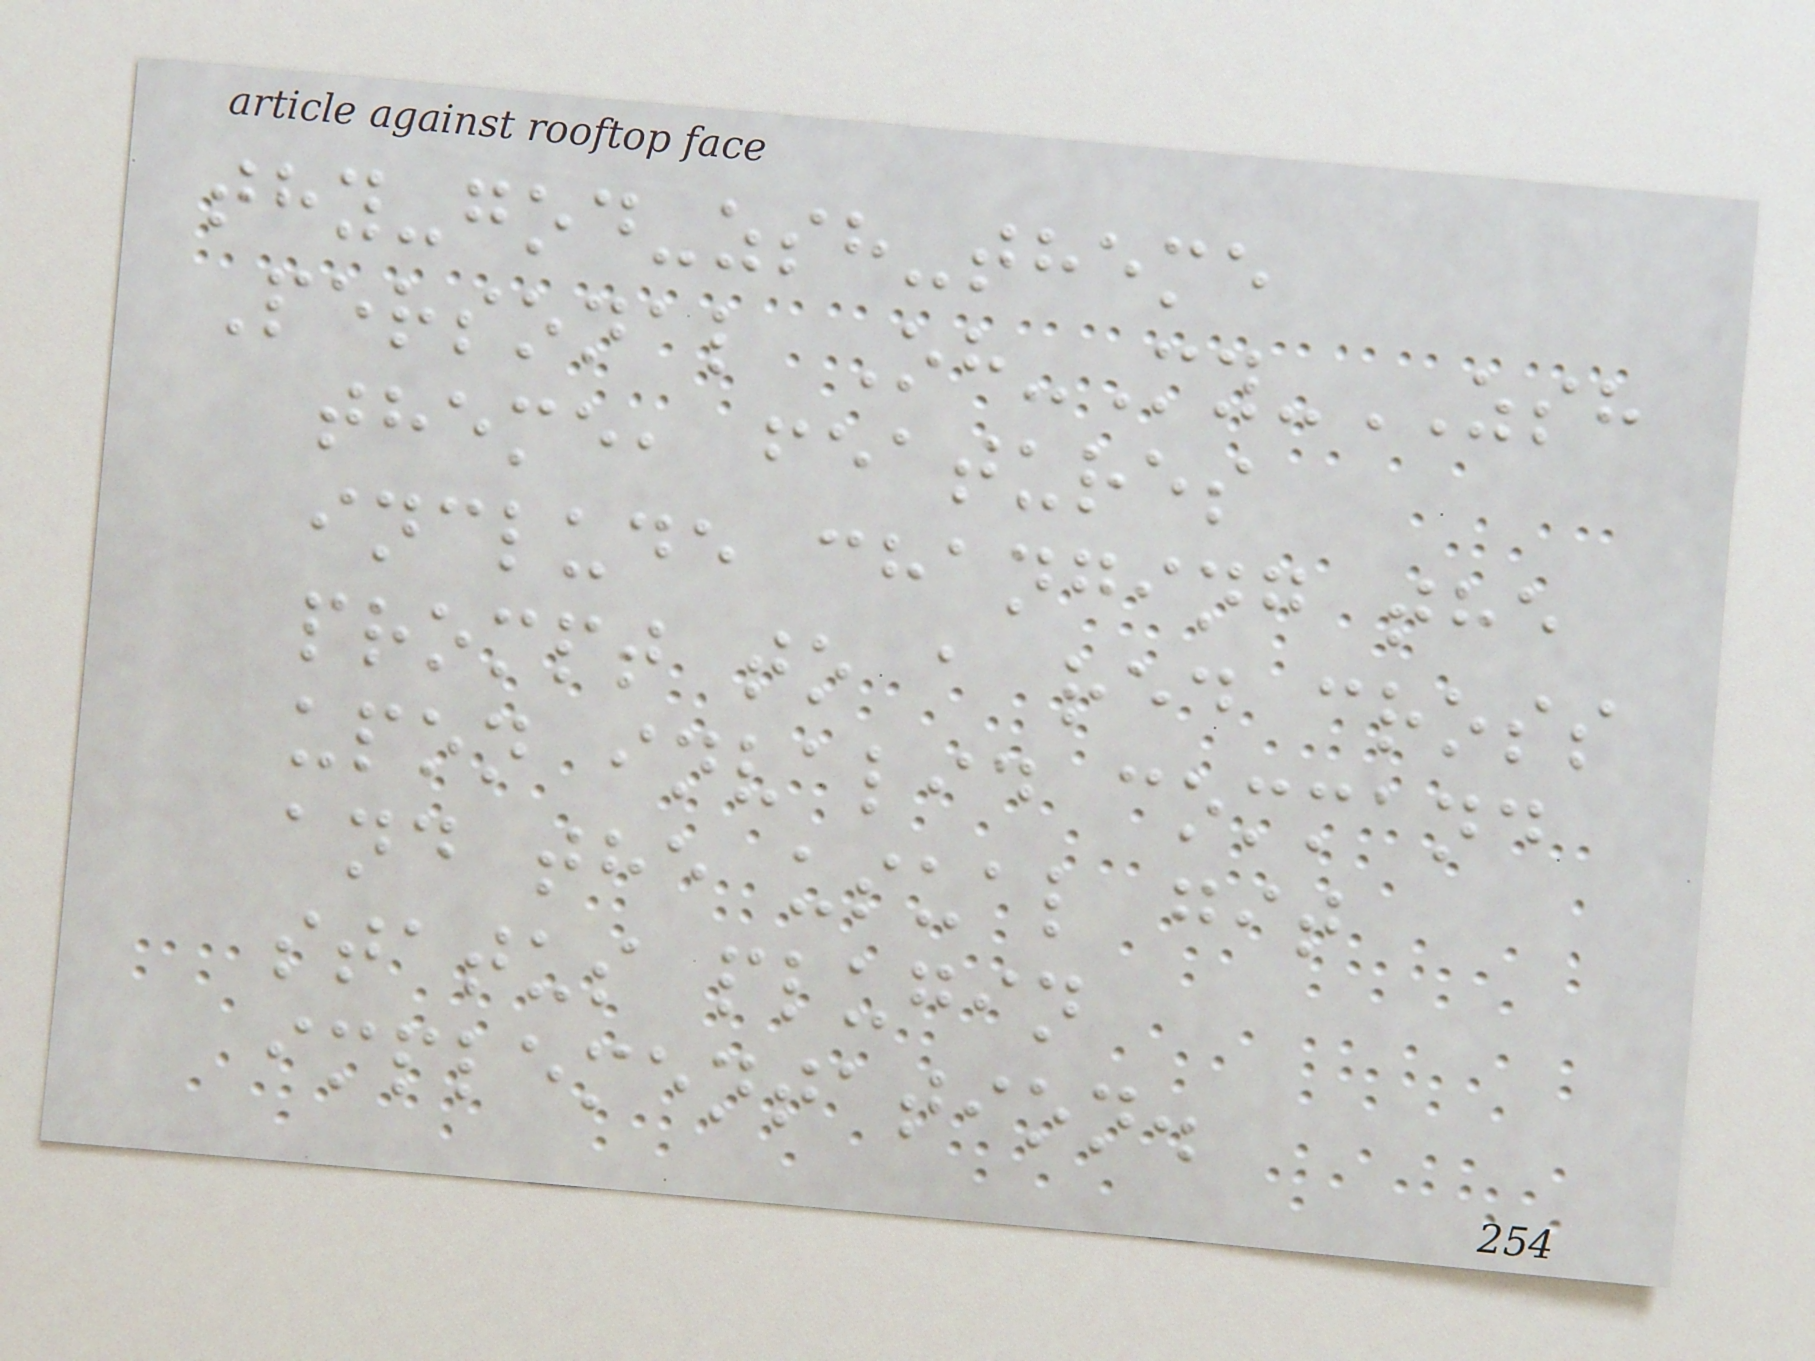thy-god-zsh-theme
Personal Oh-My-ZSH
theme, features
include changing the
prompt to a red cross
upon invalid command
and the usual git
status plugin
implementation.
